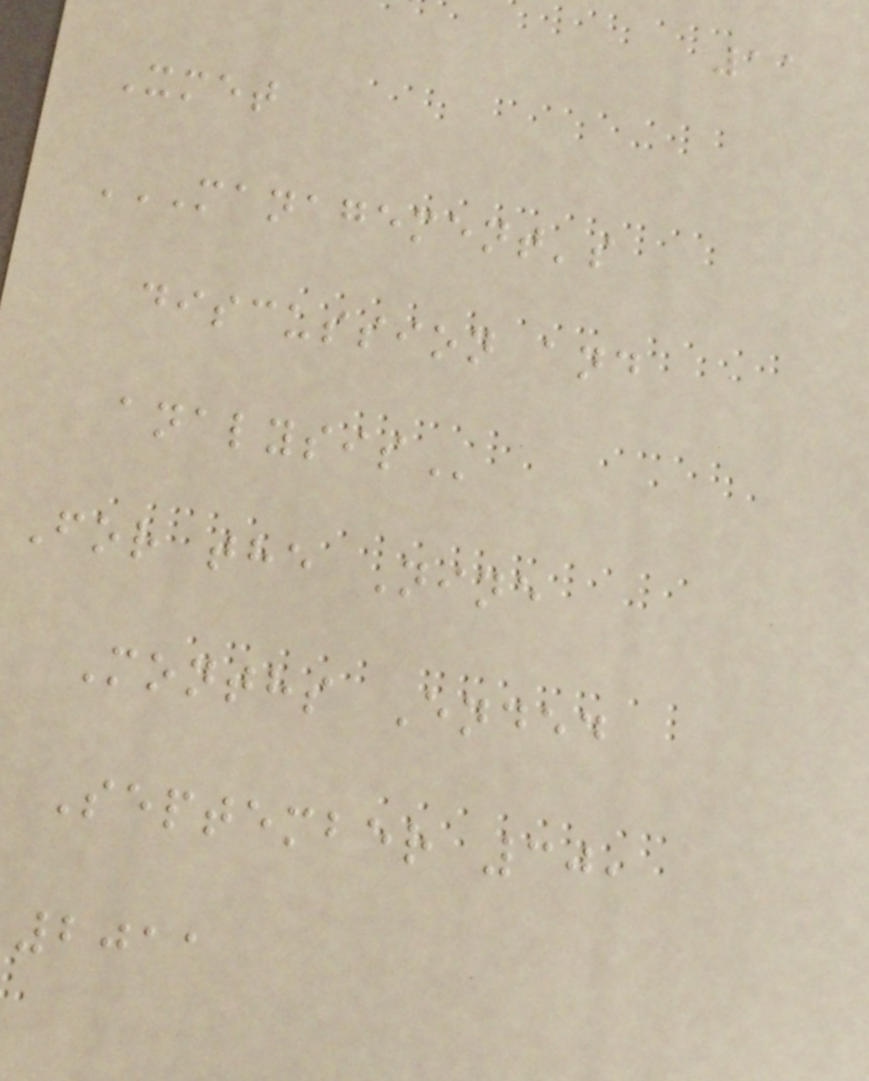11
Xmet
MANAGEMENT'S
DISCUSSION AND
ANALYSIS
For the Nine
Months Ended
September 30,
2011
